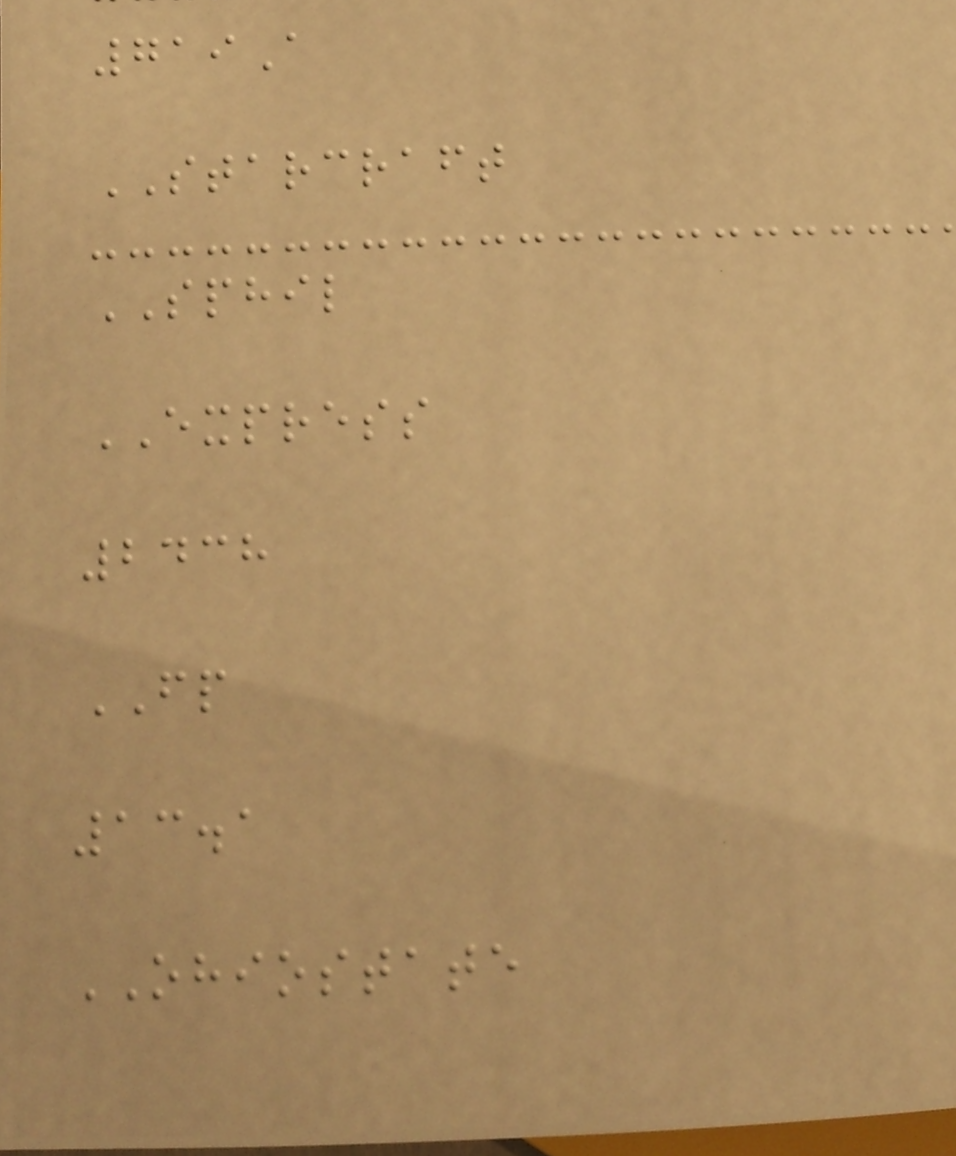719A
STARCRAFT
SPHIL
EXPRESS
2438
FP
13.1
OHIOSTATE
